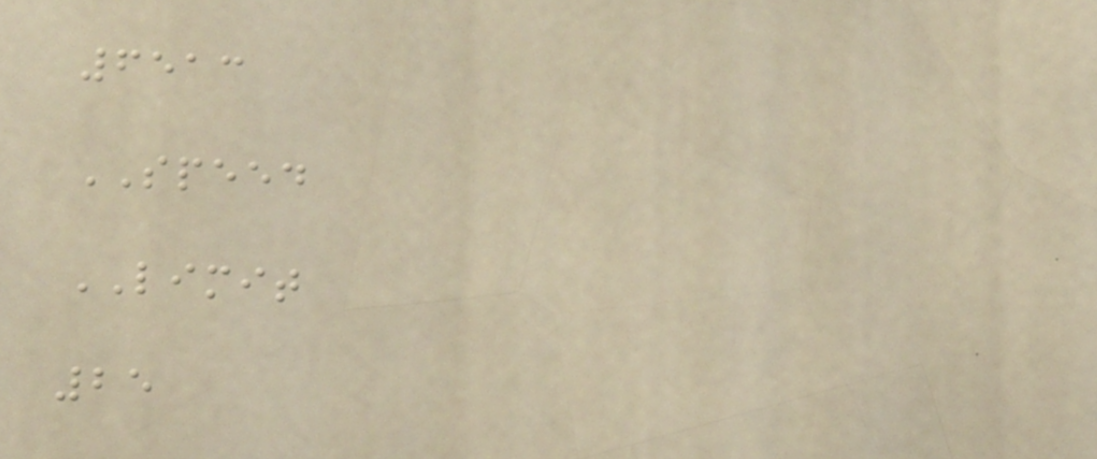6513
SPEED
LIMIT
25
